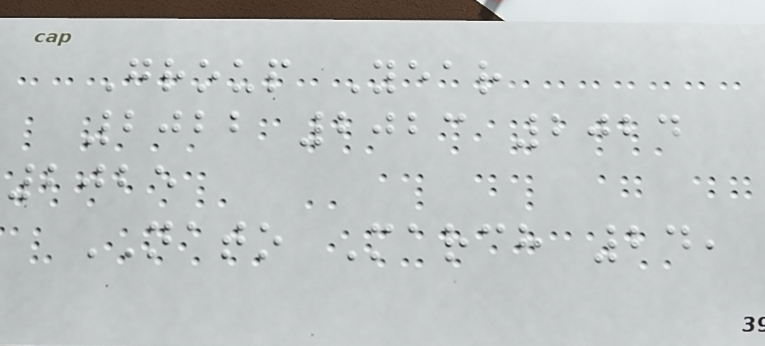Group Year
2022 2023 2024
2025
NATO March 24,
